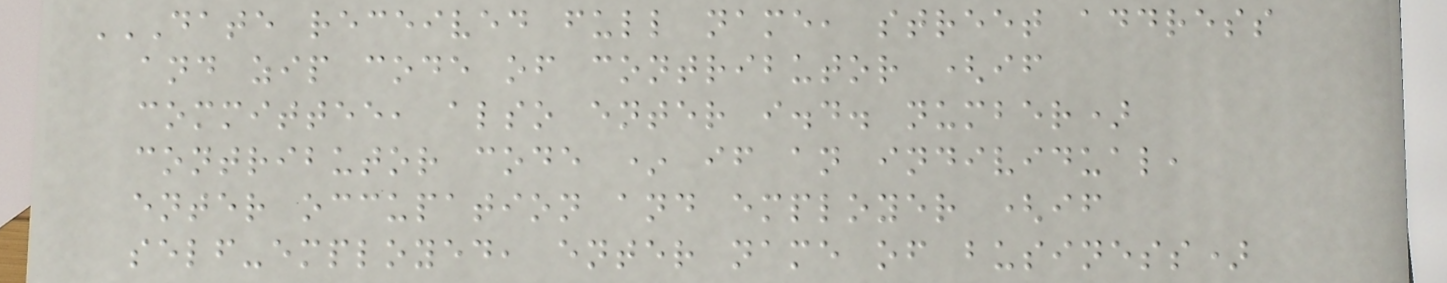DATE RECEIVED FULL NAME, STREET ADDRESS
AND ZIP CODE OF CONTRIBUTOR (IF
COMMITTEE, ALSO ENTER I.D. NUMBER)
CONTRIBUTOR CODE * IF AN INDIVIDUAL,
ENTER OCCUPATION AND EMPLOYER (IF
SELF-EMPLOYED, ENTER NAME OF BUSINESS)
